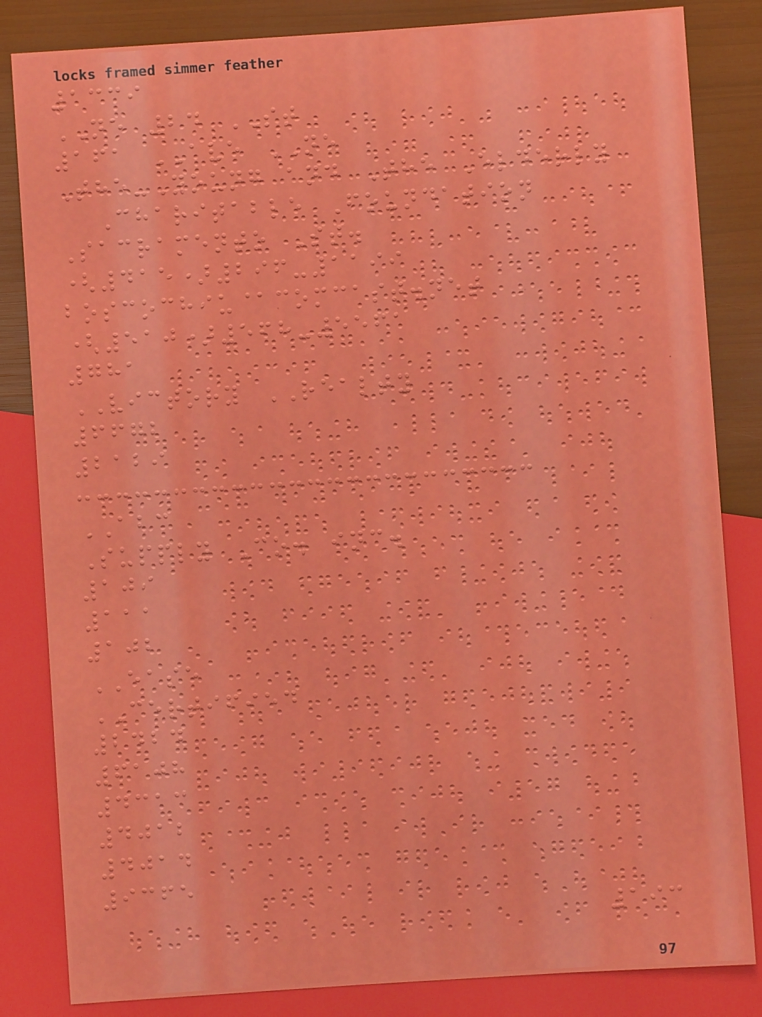1339
NE 24 ST
161 AVE NE
The-Young and The Elderly
Charitable Foundation
Sacramento St.
(415)296-1199
boscochiu@comcast.net
(510)568-5561
781
VICTORY REALTY
6672
2129
ABC
Supply Co. inc.
109
111
102
EASE
CERTIFIED
2424
6108
4313
4012
4014
9365
193
